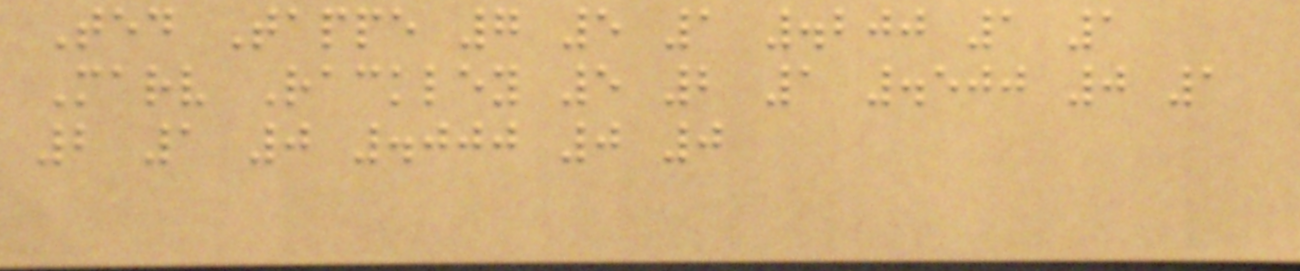Ted Tappe 7 5 1 .200 1 1
Marv Rackley 5 2 1 .500 0 1
2 1 0 .000 0 0
